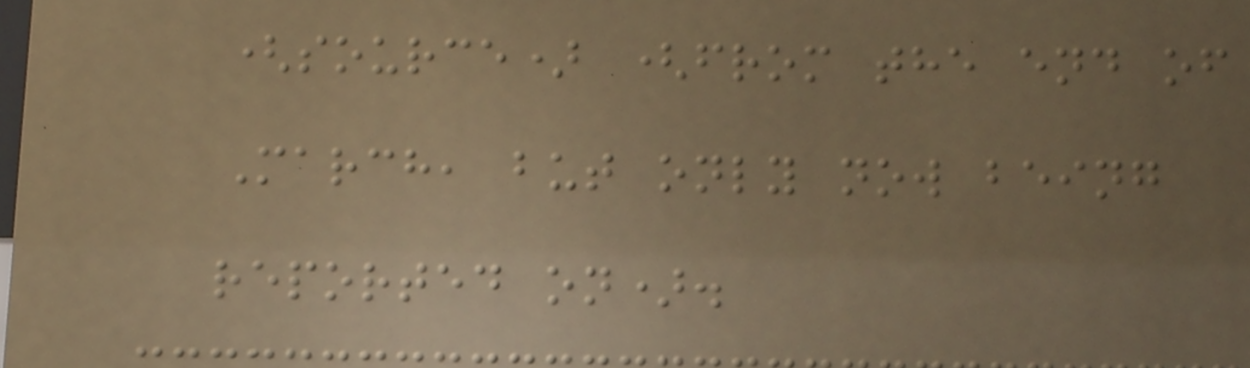(source) (from the end of
March, but only now being
reported on).
